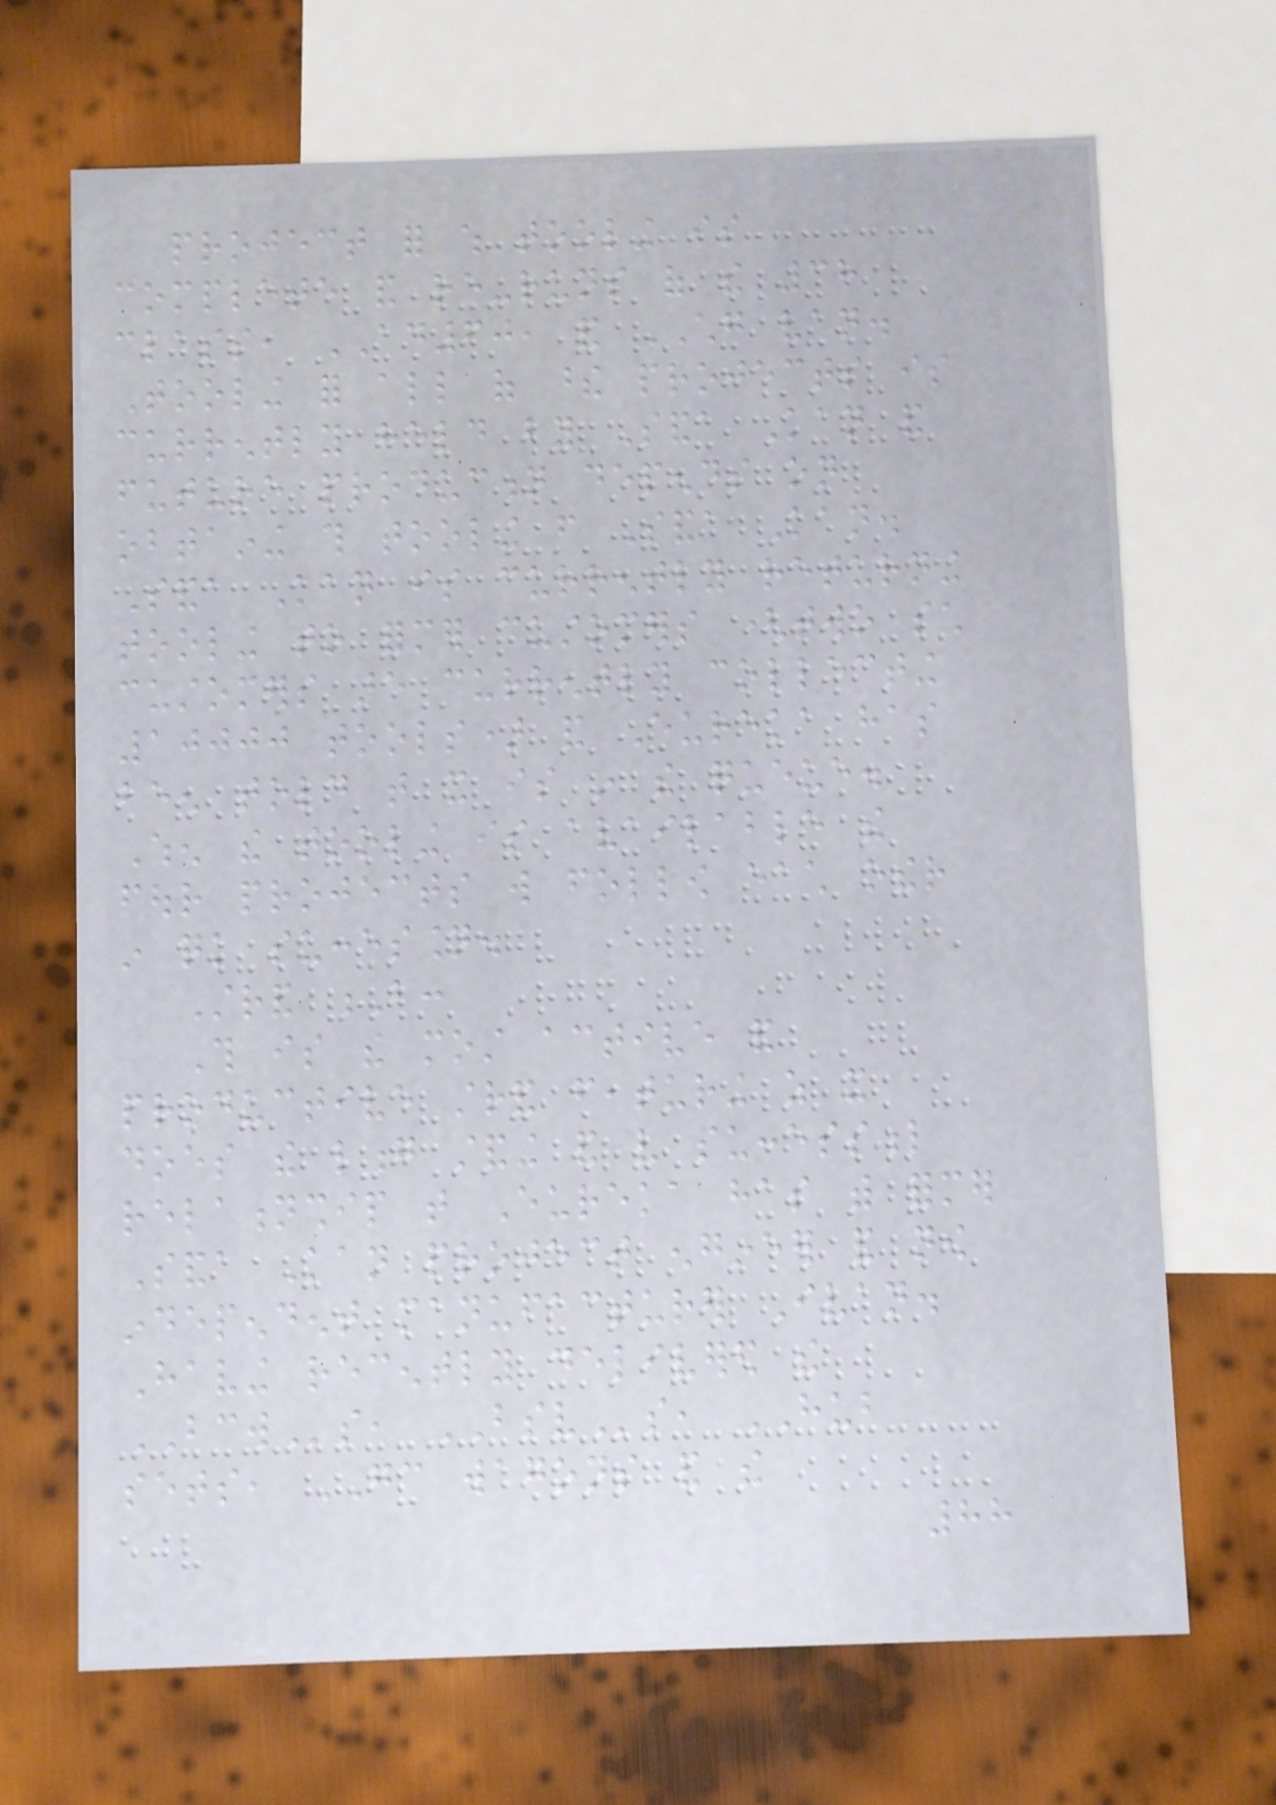project for which tooling is
complete and re-runs of the 38
class, AD60, and CHG van.
Tooling for all of these projects is
currently held by Sanda Kan and
future production depends on
obtaining this tooling from Sanda Kan.
Sanda Kan is currently returning
tooling to former customers (two such
customers are currently collecting
10000 tools) and Eureka has
been told that it is in the queue.
When the tooling is available the
four projects will follow each other
in quick succession.
Strand B:
This is the most active and
productive strand featuring as it
does the long standing and very successful
relationship that Eureka has with former
Sanda Kan project engineer and now
independent manufacturer Ivan.
Having recently delivered the
BCWs, BSVs, HUB
sets, GC wagons and the
88
